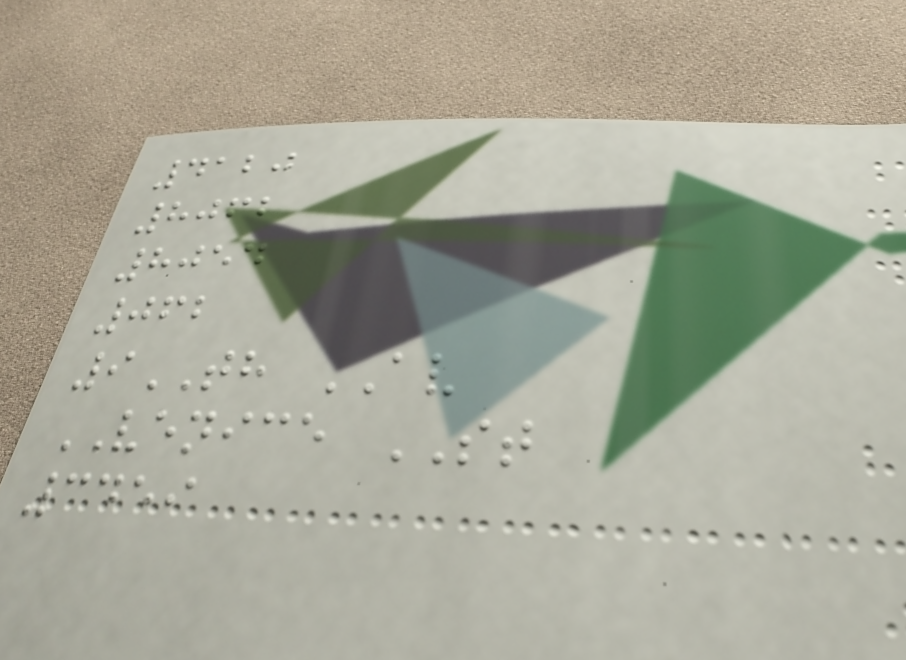4120
8062
8054
062
9TH AV
VENICE ST
3459
